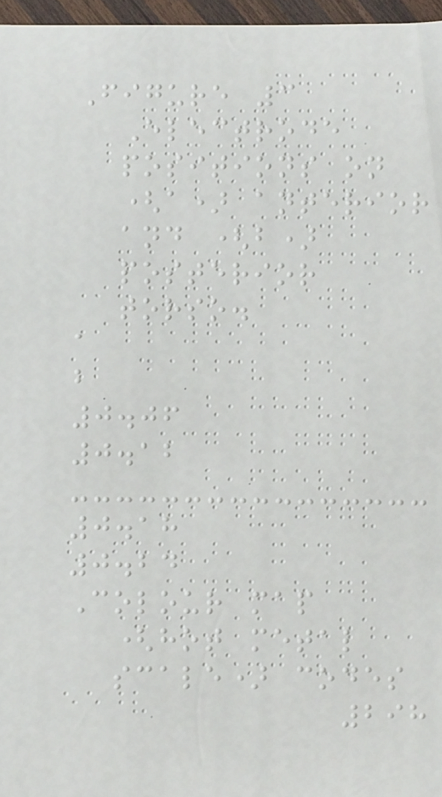Figure 3
Electrode
positions on
(a) anterior
and (b)
posterior
torso.
a
b
0.06
0.12
0.18
0.24
Colour map
(hot metal
scale) codes
298
